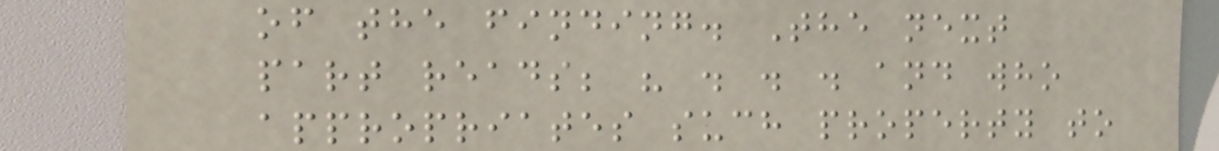of the finding. The next
part reads; " . . . and who
appropriates such property to
